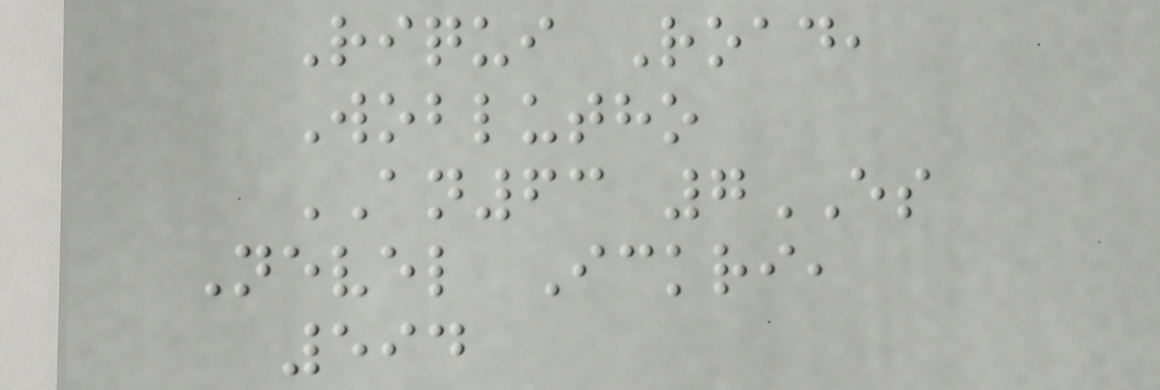Riqui Road,
Woblutho
AN63 7ES
Nevel Ickri,
594
